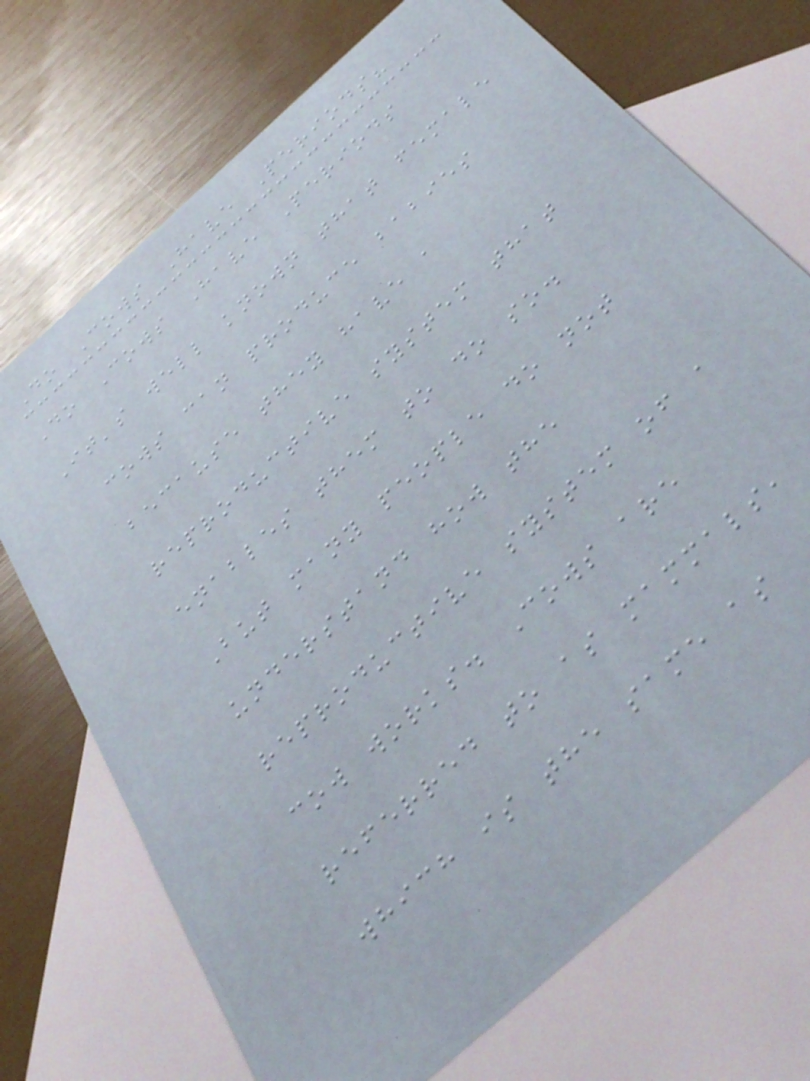Do Cows Have Periods?
Do Cows Have Periods
It's well known that female
cows can produce babies
because they have a
reproductive system that
enables them to do so.
But many people do not
understand how the
reproductive system of a
cow works. Cows are
referred to as mammals,
which is the same as
